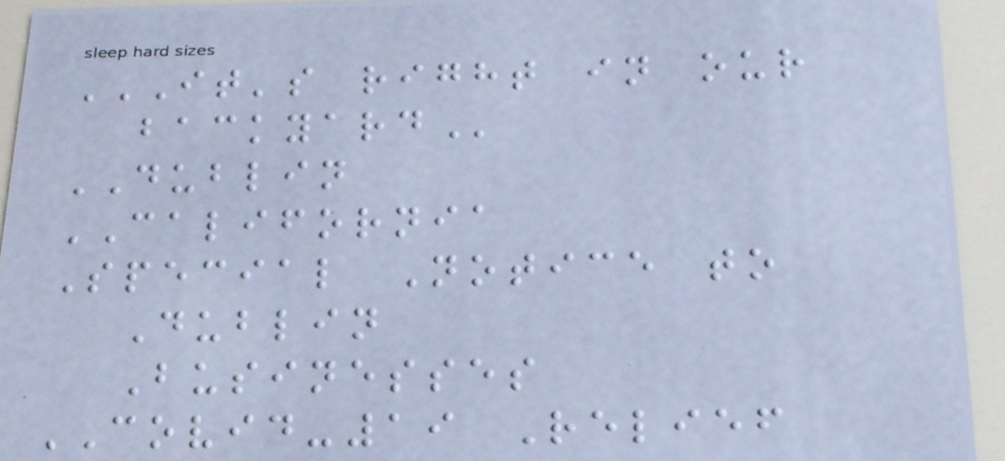IT'S RIGHT IN OUR
BACKYARD
DUBLIN
CALIFORNIA
Special Notice to
Dublin
Businesses
COVID-19 Relief
